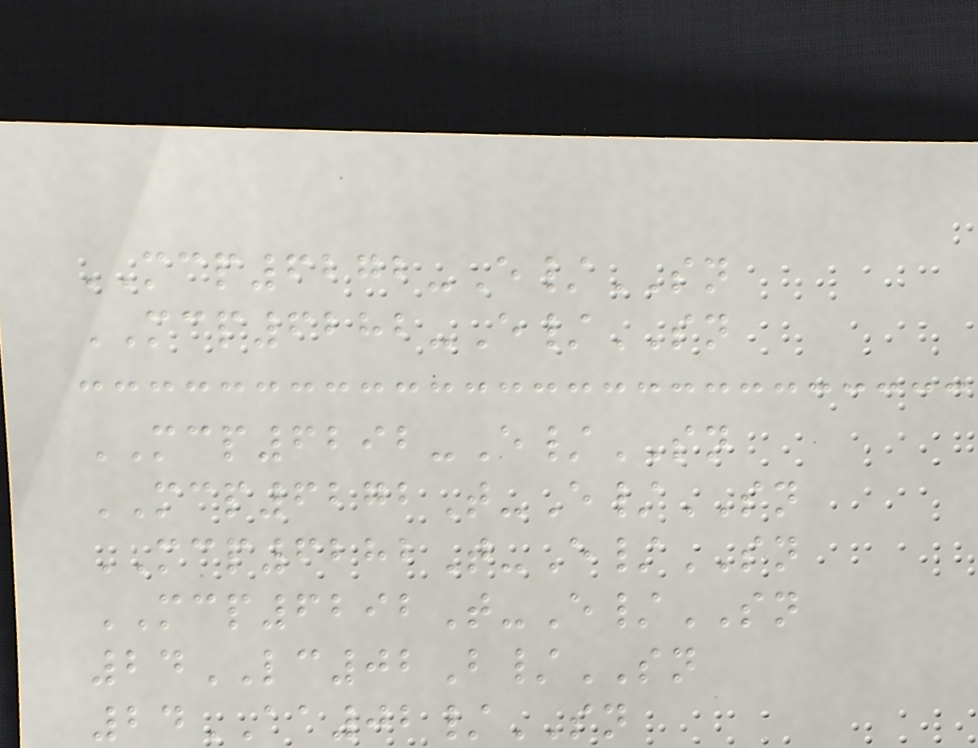MCP6272-E/SN
MCP6282-E/SN
MCP6292-E/SN
MCP6272T-E/SN
MCP6282T-E/SN
MCP6292T-E/SN
24LC02B/SN
24AA02/SN
